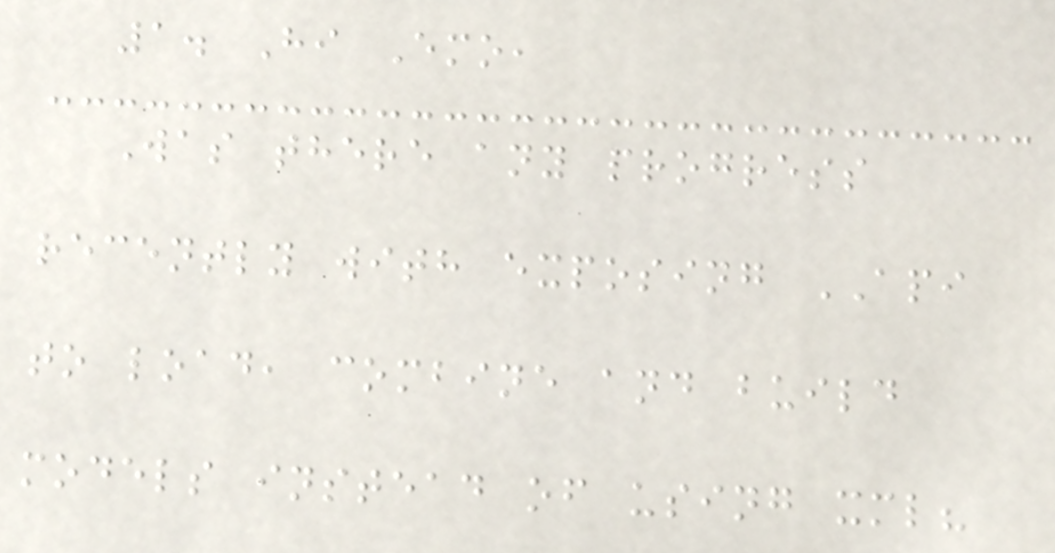1. Hi Emo,
Was there any progress
recently with exposing API
to load, combine and build
models instead of using xml?
